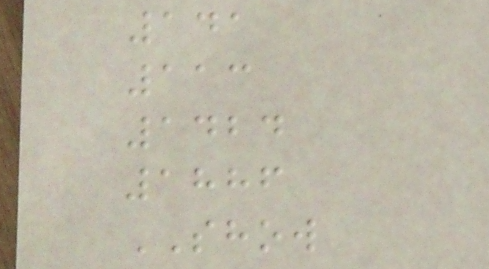141
113
1424
1886
SHOW
